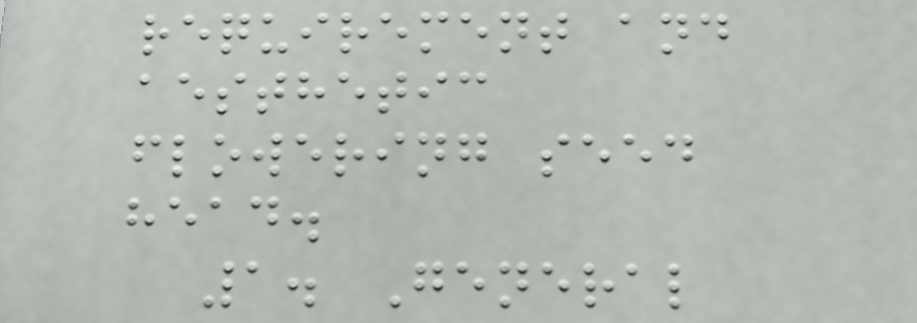requirement and
aesthetic
flowering seed
head.
1. General
